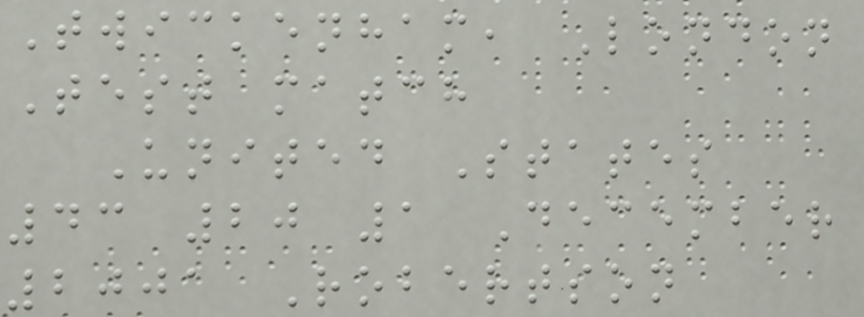Twickenham, London
Test match
United States
43 20 1 December
2001 Robertson
